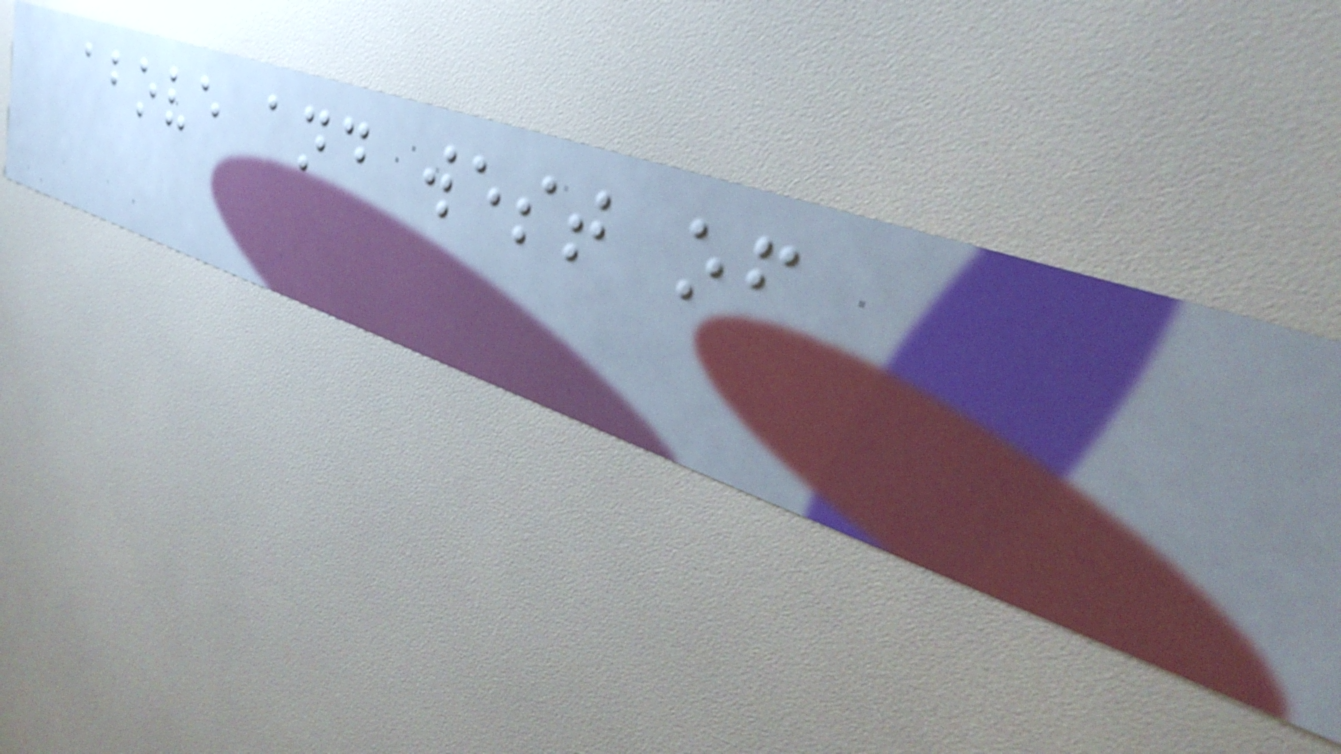above and west of
